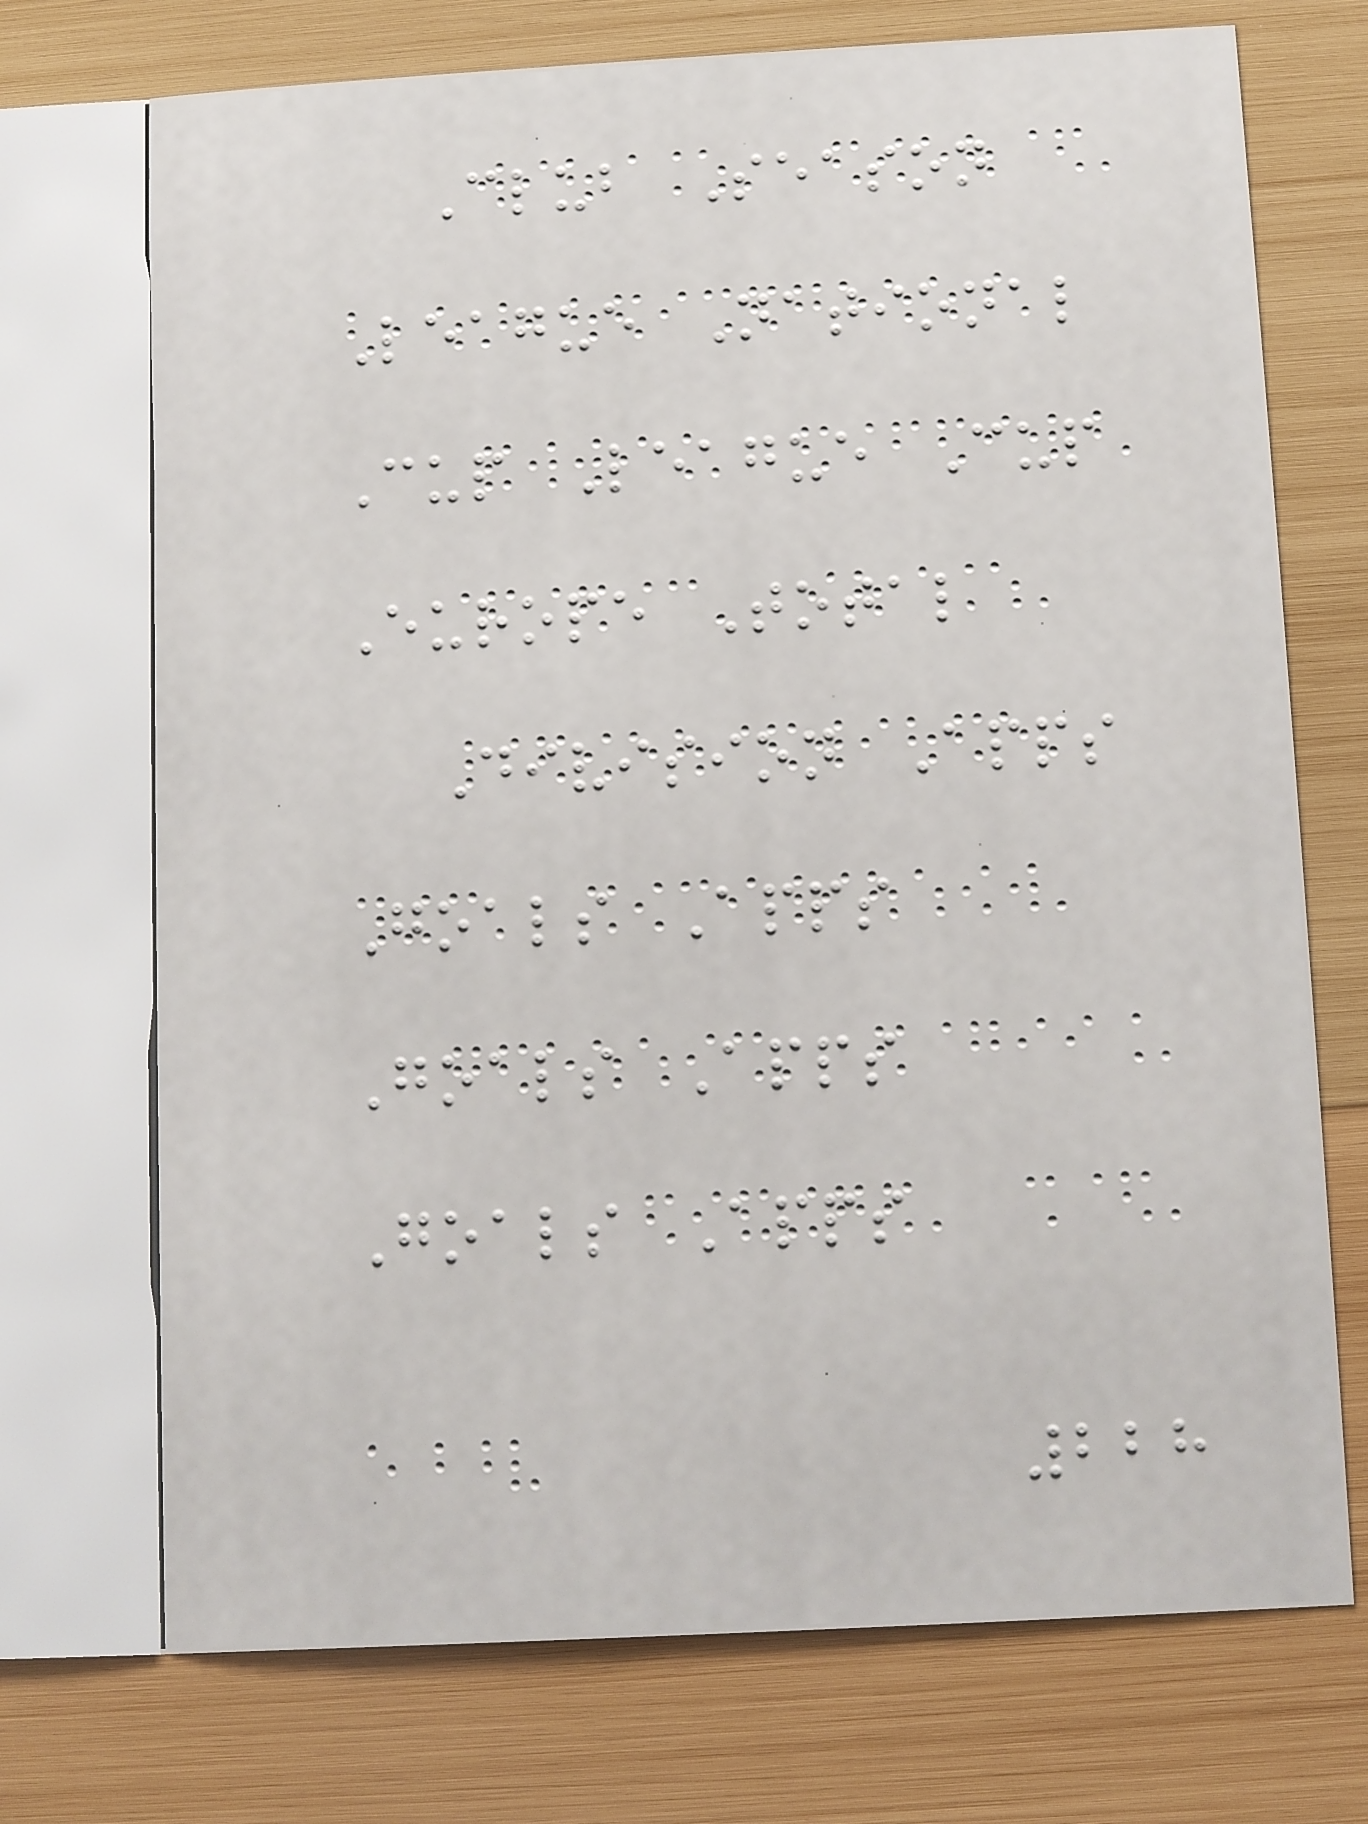Club Season
League National
Cup League Cup
Europe Total
Division Apps
Goals Apps
Goals Apps
Goals Apps
228
